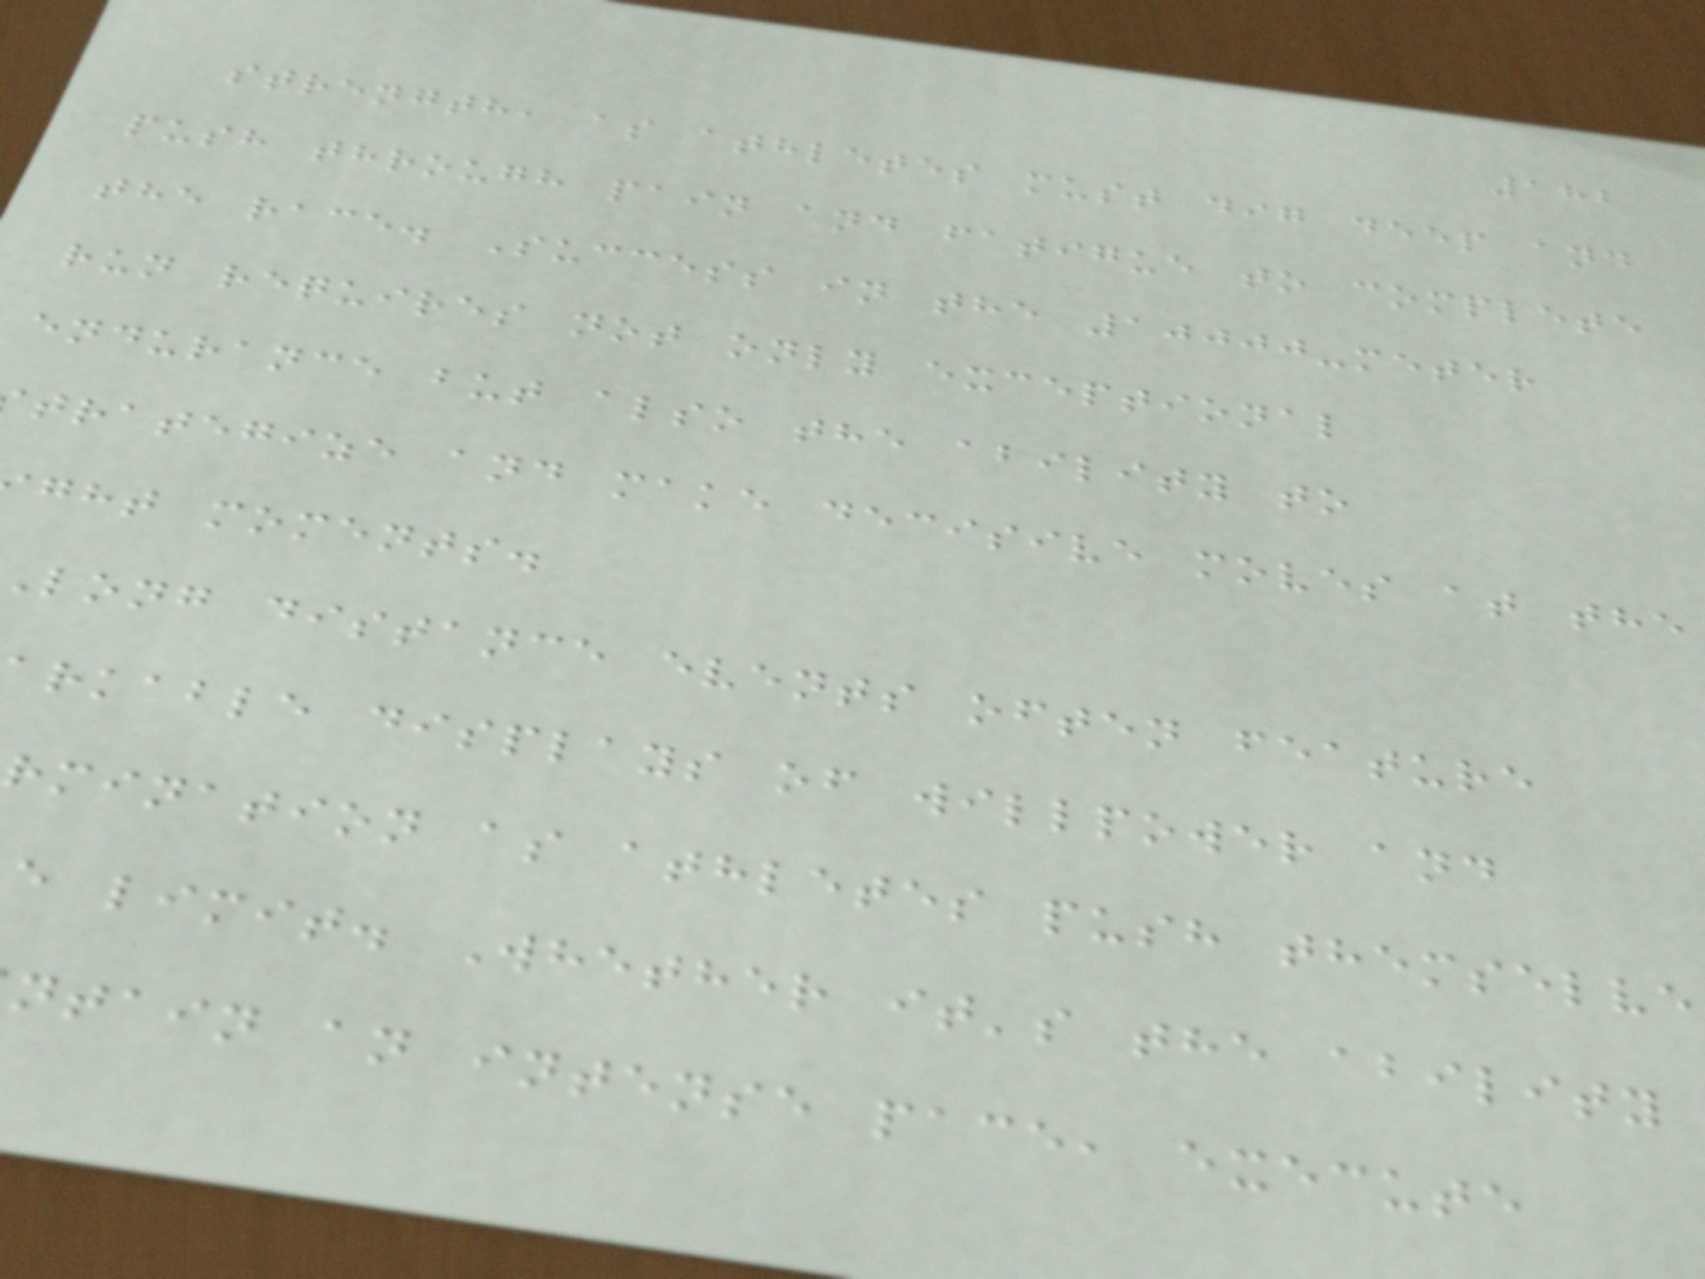182
strength, as athletes must dig deep and
push through pain and fatigue to complete
the race. Success in the 10000-meter
run requires not only exceptional
endurance but also the ability to
trategize and make decisive moves at the
ght moments.
long distance events often feature
rkable displays of willpower and
rmination as athletes push themselve
e limit. Whether it's the ability
ntain an intense pace, execute
